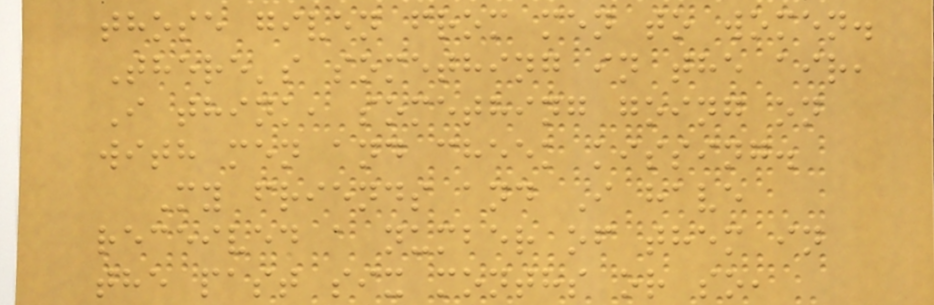those given from men to women.
There's something in the air,
I think, something going on
with men and cheek kissing.
My friends and I have
received a number of them in
the past six months or so,
